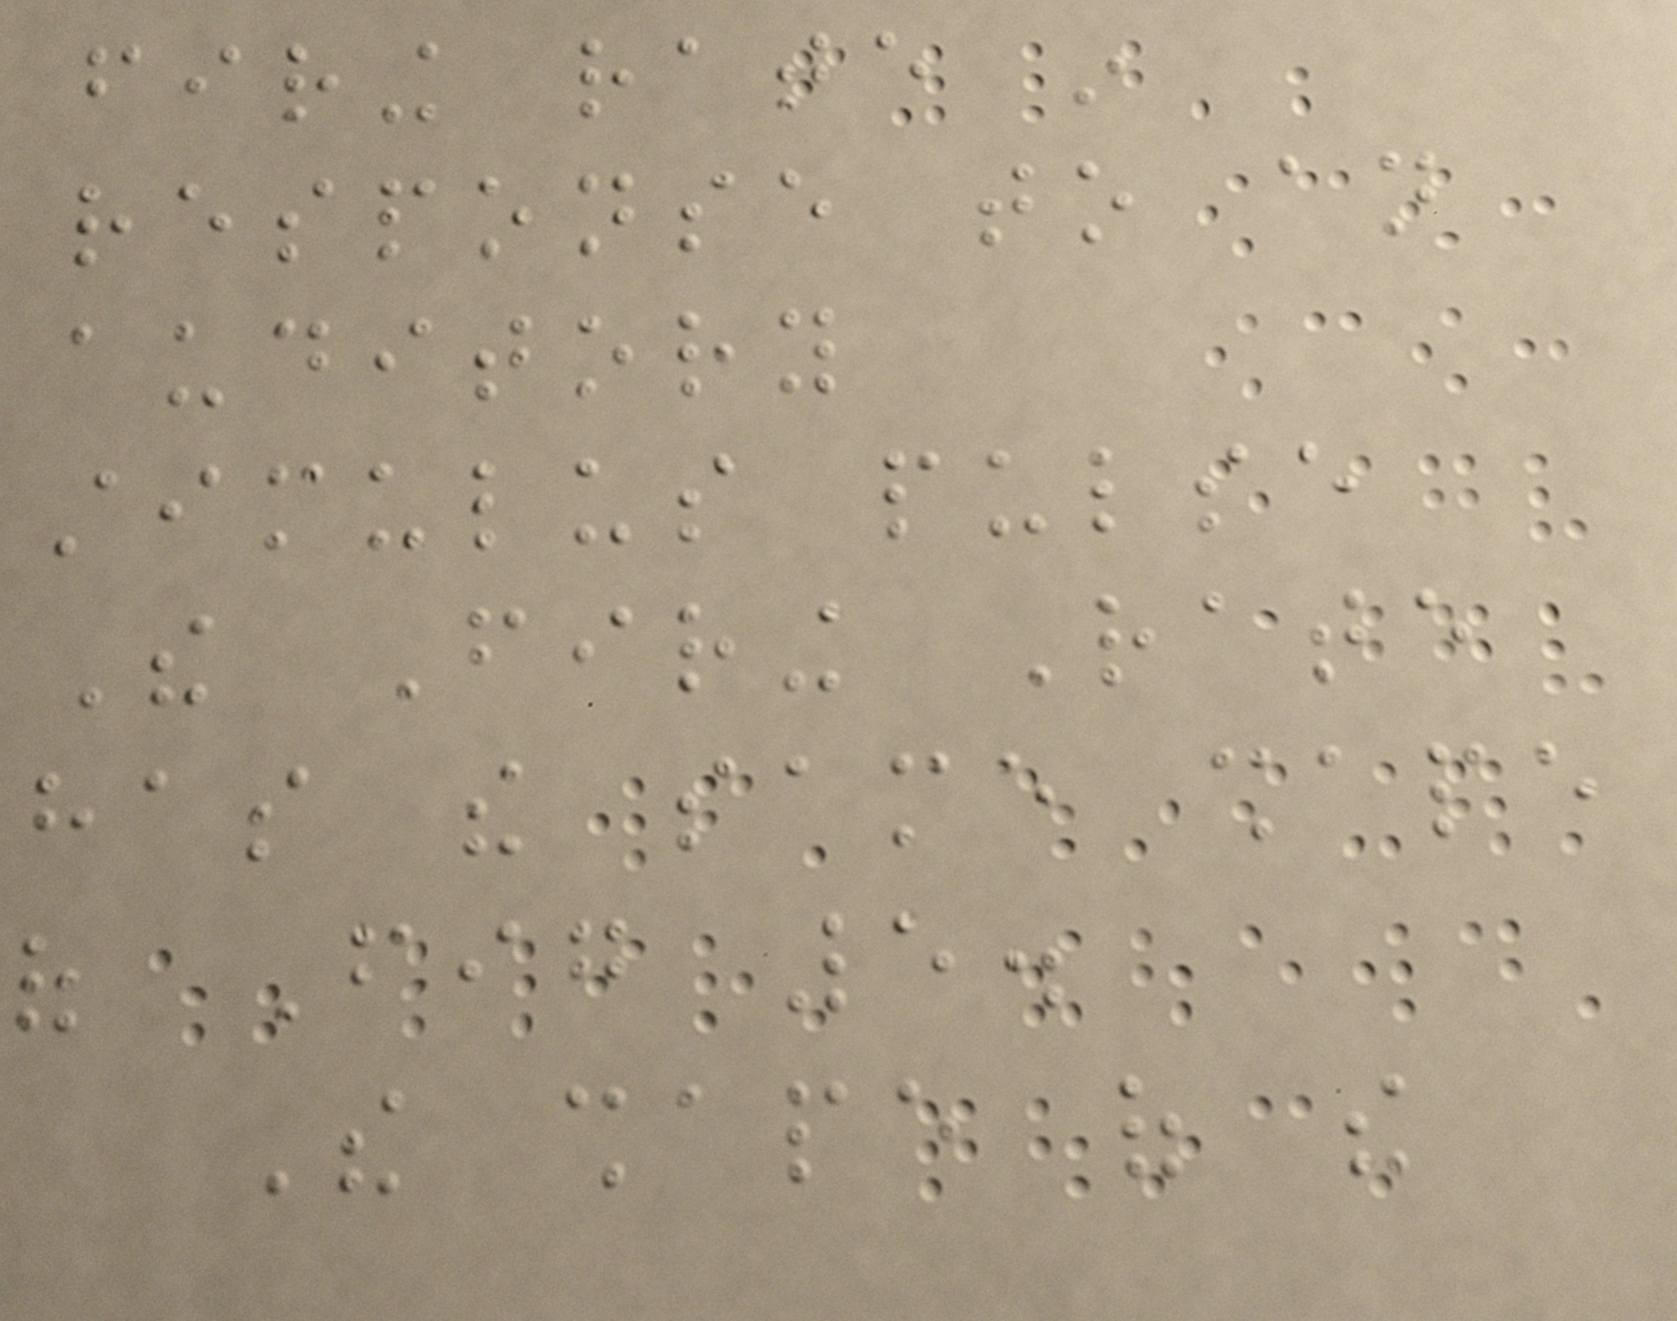firing rate in
response to an
auditory
stimulus pulse
The Firing Rate
has the same shape
of Fig 5.
The shape of the
